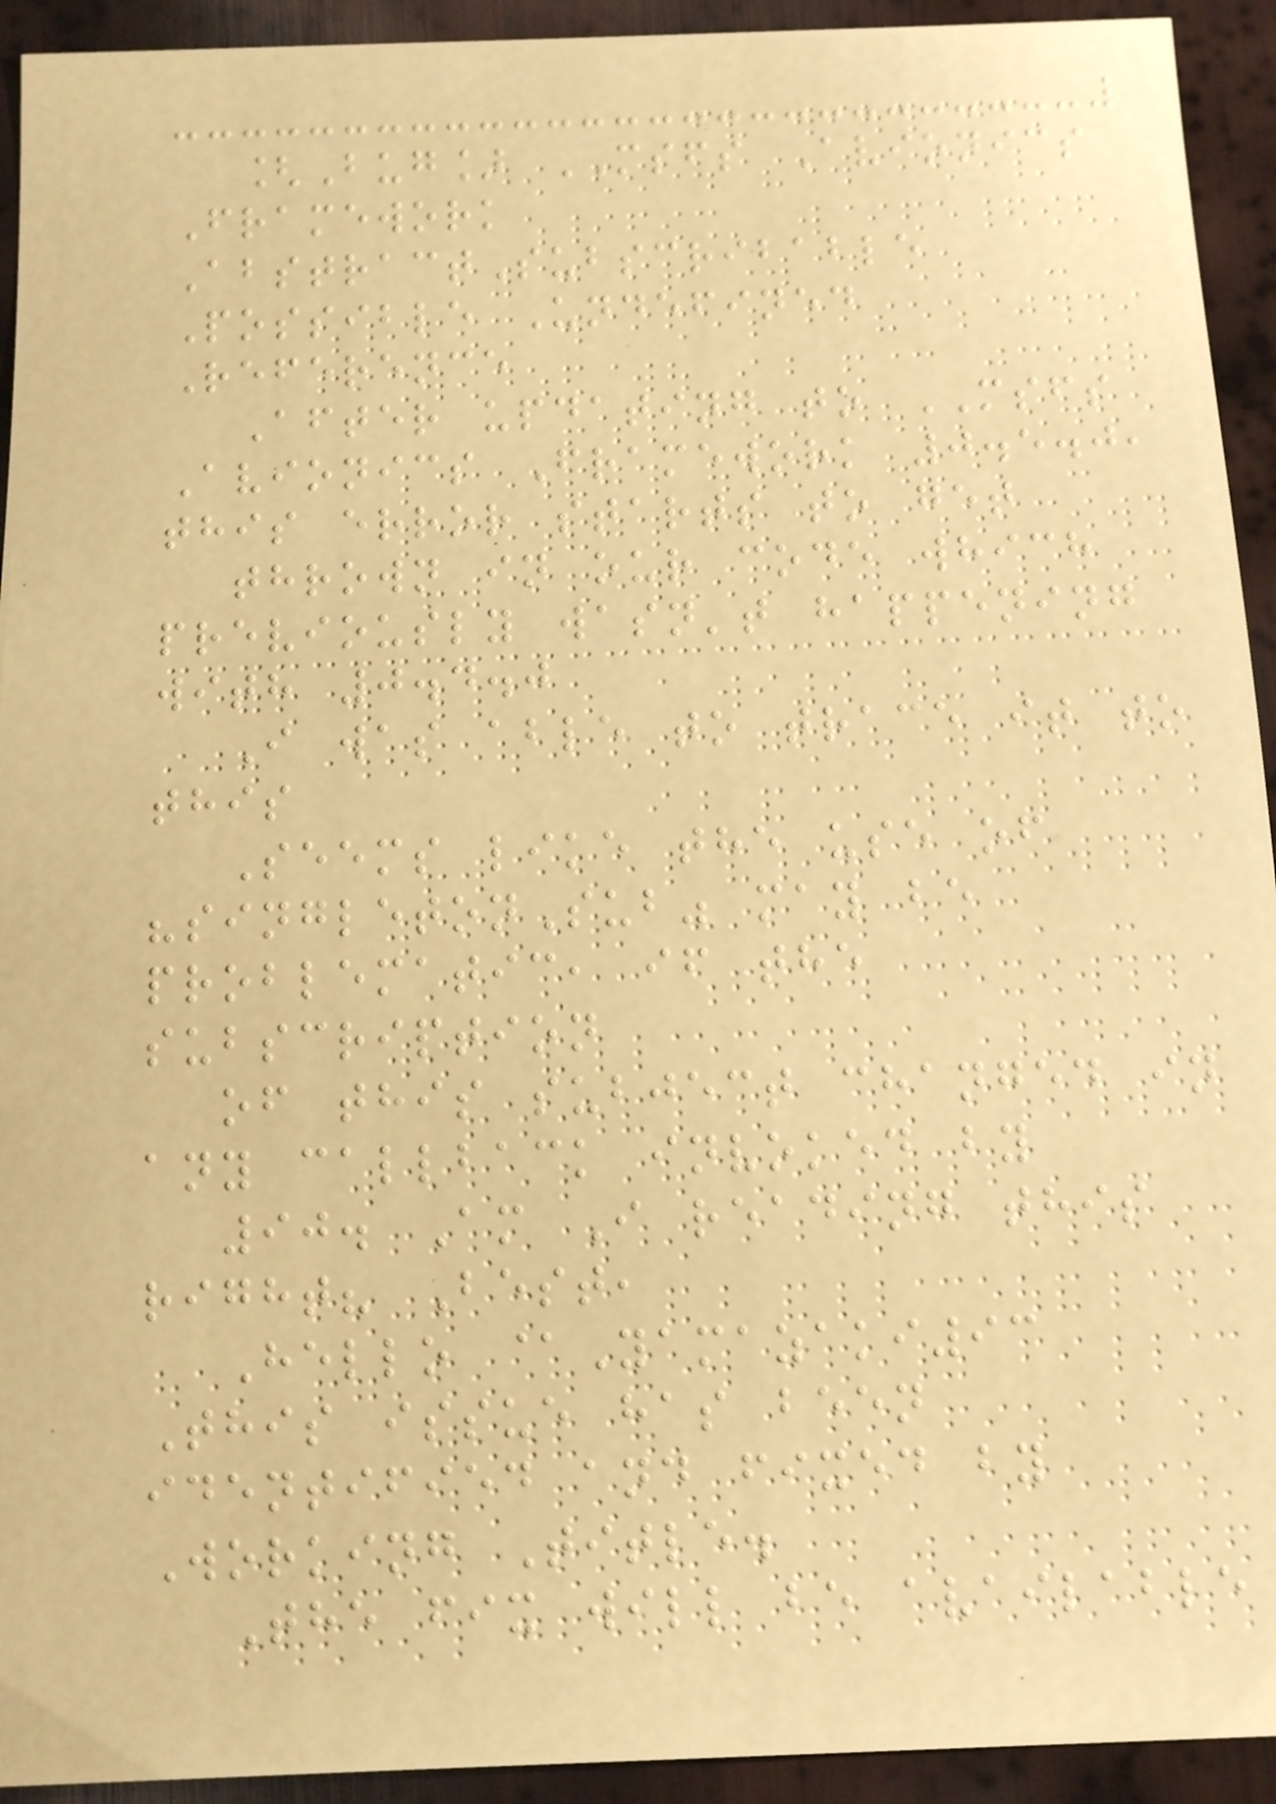[Bug] MSFS Avionics
Framework
AbstractSubscribable
Possible Undefined
Reference
After updating to MSFS
Avionics Framework 0.5.0,
this error starts to get
thrown in our code which
previously wasn't happening
with 0.4.0
I was able to trace it to
this
Seems like the use of
"singletonSub" may be
problematic, if the
subscription
of this subject changed in
any callback invoked by
90. Am I reading this
right? Best,
Hello @Yamazaki93
This issue has been
identified and fixed by
Working Title.
The fix will be available
